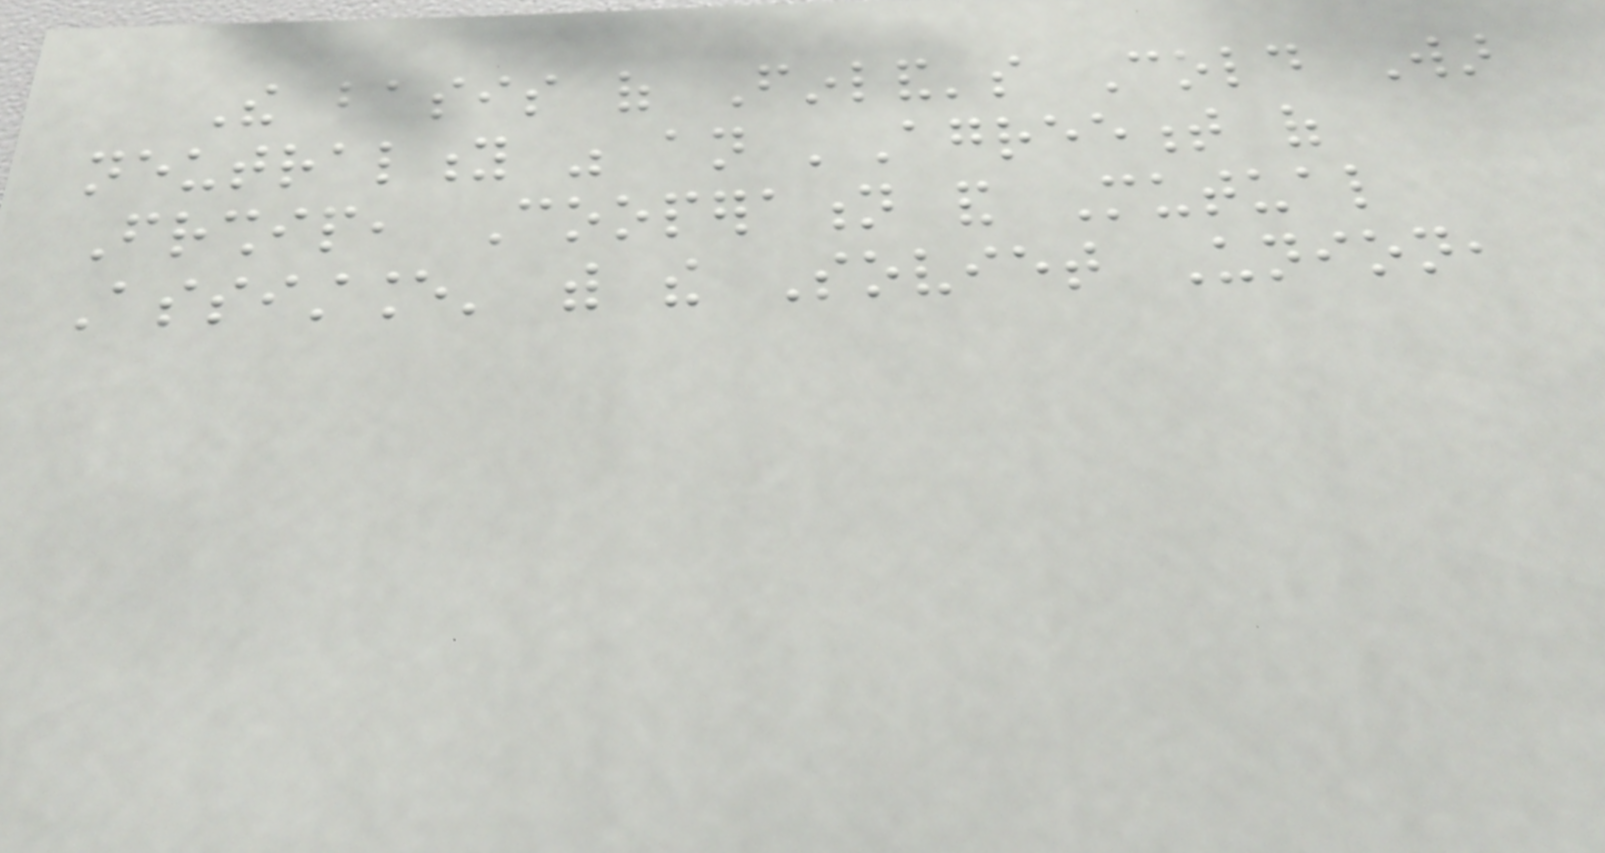The basis of Finland's Cold War
neutrality was an 'Agreement of
Friendship, Cooperation and Mutual
Assistance' with the Soviet Union,
